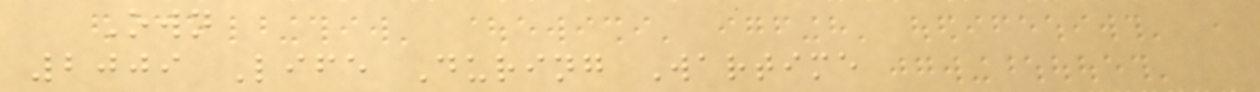Own
2009 Life During Wartime
